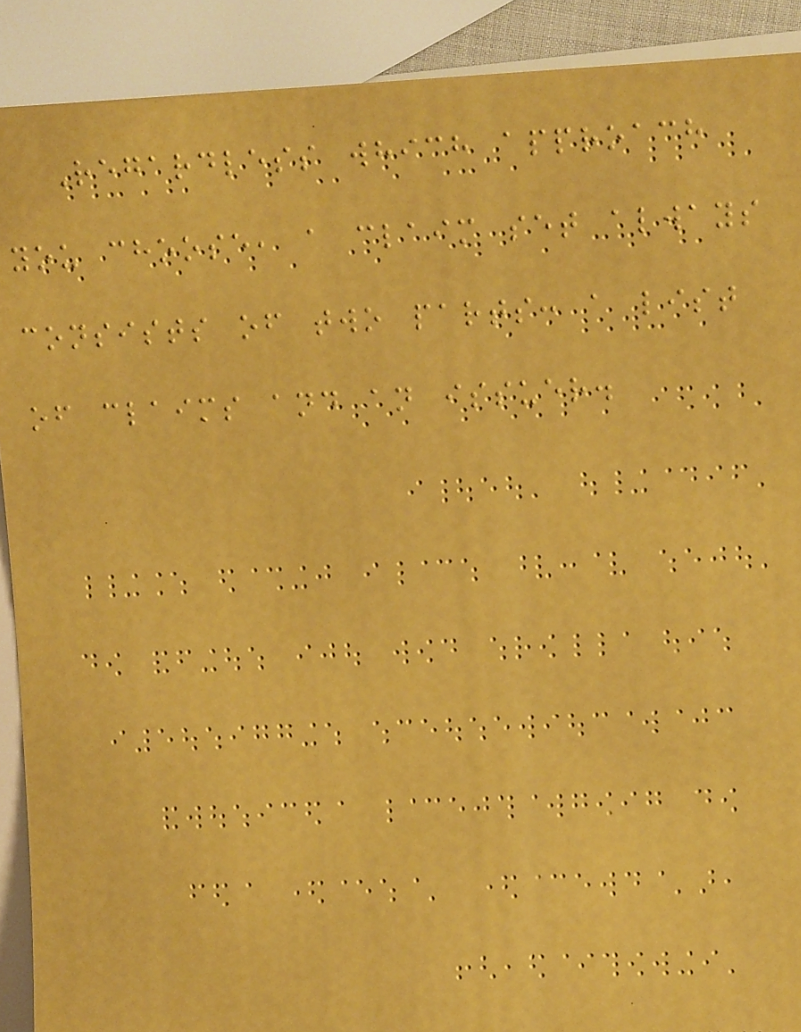Regardless which approach
you choose, a claim set always
consists of two parts: a list
of claims and an issuer.
